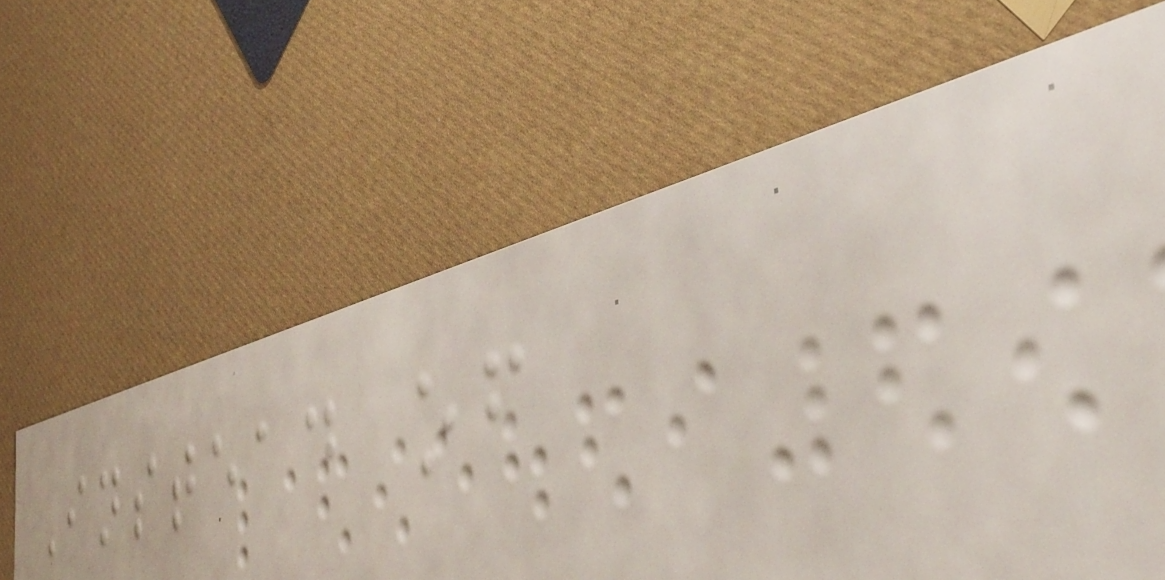Instead of
